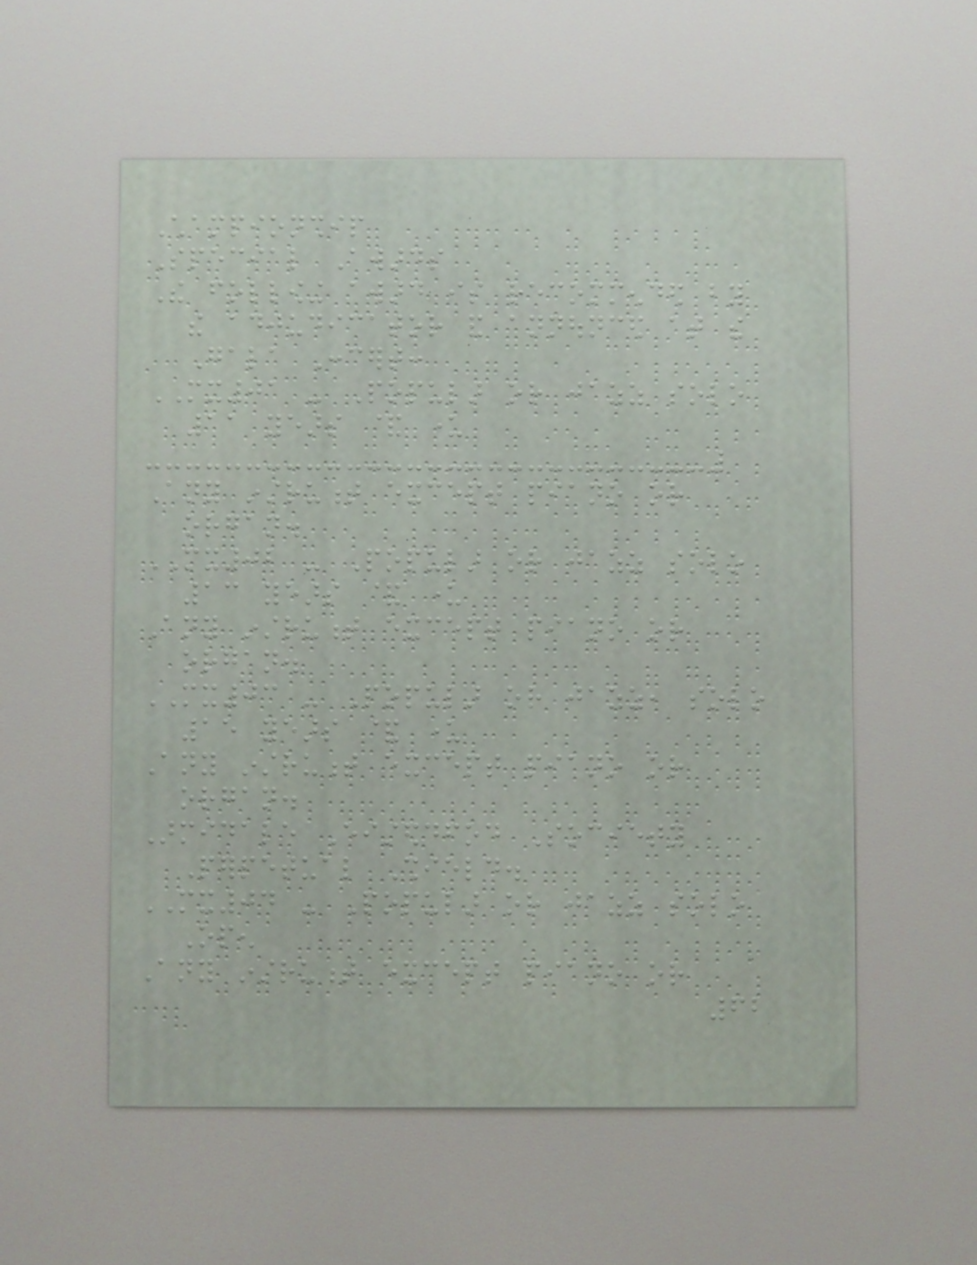Championship
Special Awards
The following award is recommended by
the adjudicator and announced at the
Gala Concert:
MX01 - Popular or jazz solo
11 years & under
Any instrument except piano or
organ.
MX02 - Popular or jazz solo
13 years & under
Any instrument except piano or
organ.
MX03 - Popular or jazz, solo
15 years & under
Any instrument except piano or
organ.
Armidale Eisteddfod Society
Perpetual Shield.
MX04 - Popular or jazz solo
Open
Any instrument except piano or
62
